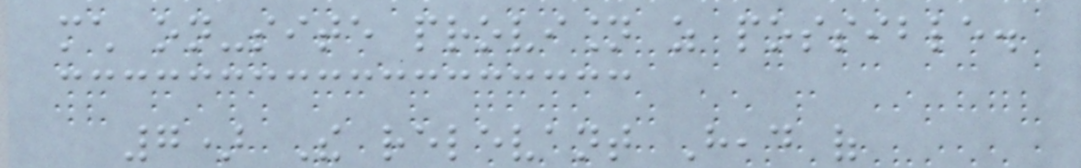much on-site provision as possible.
7) The relevant Head of
